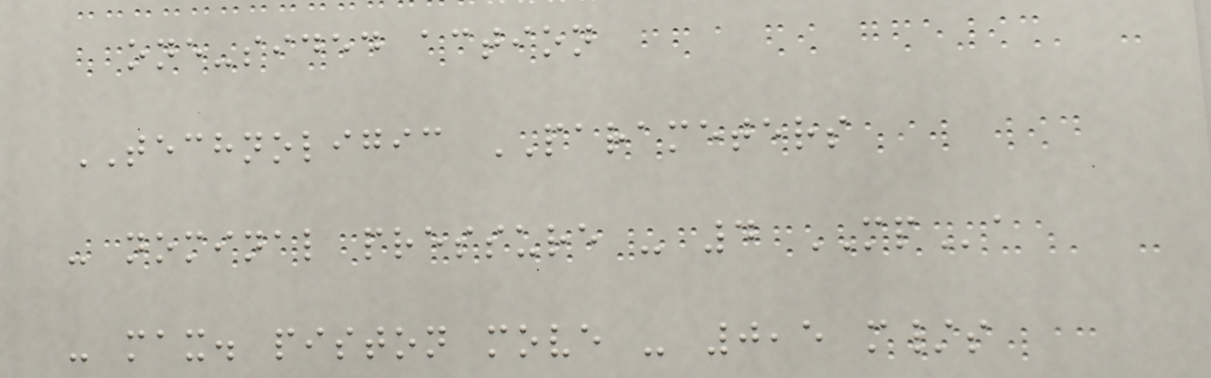one-sided action
TECHNOLIGIC PARAMETERS
- nominal pressure - 4 MPa
- max. piston move - 0,5 m/s
